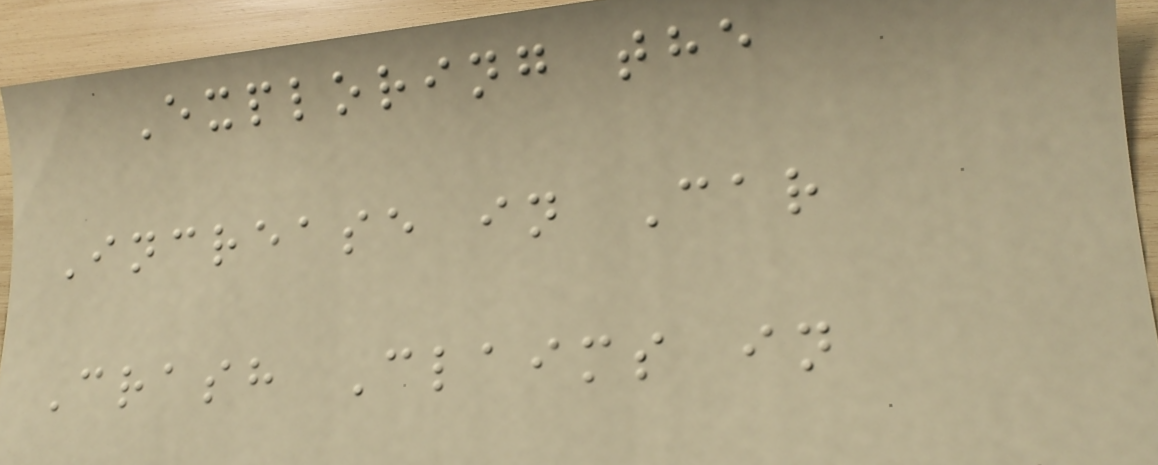Exploring the
Increase in Car
Crash Claims in
